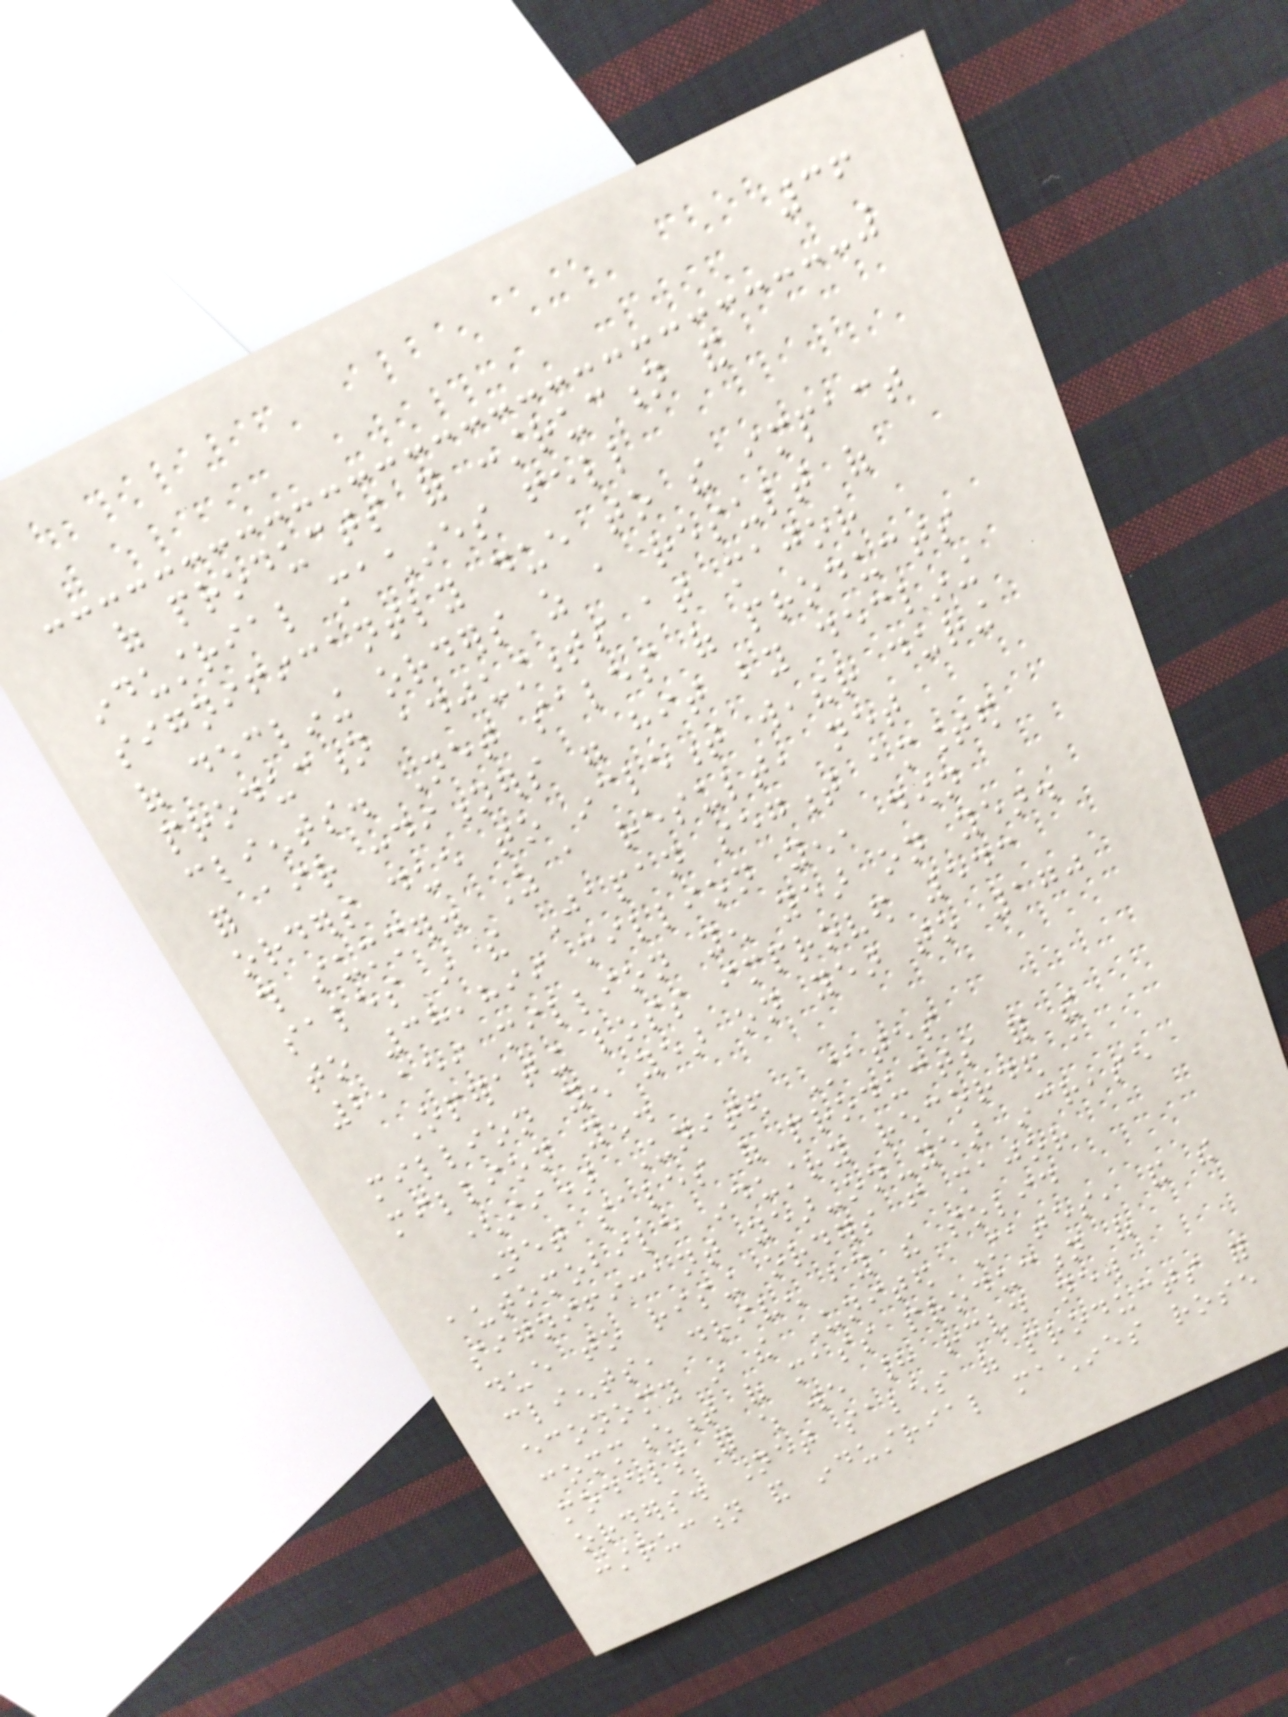36
of products for construction and
industrial machines fell
significantly due to the impact
of declining orders as a result of
production adjustments at major
clients. Net sales of products
for air conditioners were hit by declining
orders due to inclement weather during
this summer. As a result, net
sales in the Japan segment amounted
to 38,899 million yen, down
2,159 million yen year on year.
Operating loss improved 543
million yen year on year to 170
million yen.
(ii) United States
Net sales of products for the
automobile industry recorded a
significant year-on-year increase
due to rising orders from major
clients, driven by the solid
economy in the United States, and the
commencement of mass production of
models for which we had received new
orders. Net sales of products for
construction and industrial machines rose
